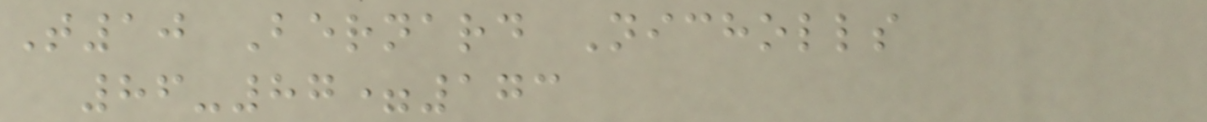T10 Bernard Nicholls
86-87=173
